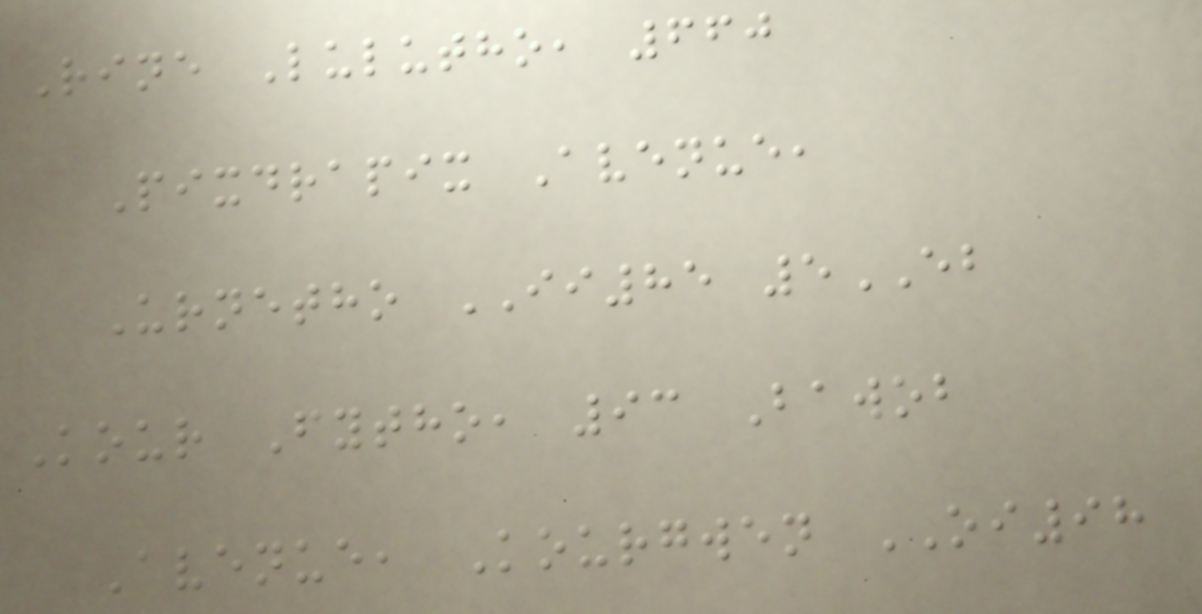Rine Lulutho, 660
Pixdrapix Avenue,
Urnetho II85 5EB
Kour Fytho, 93 Bawob
Avenue, Kourgwen OI98
